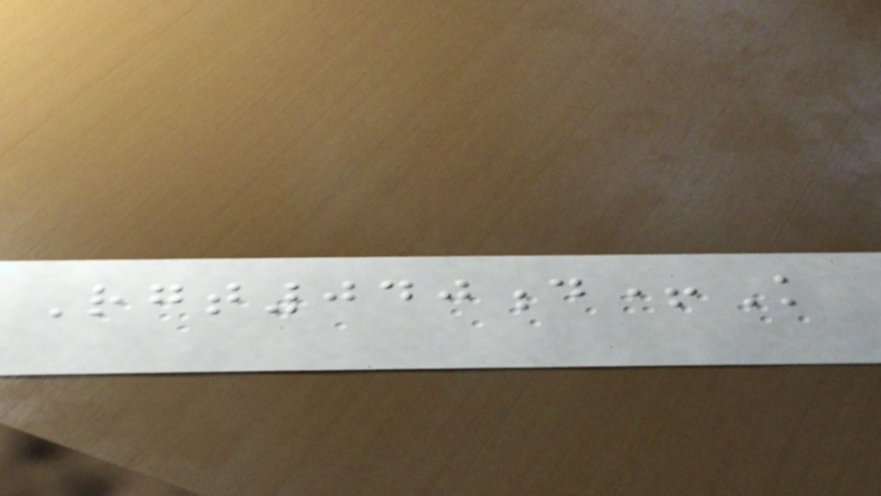Rgt040d+K
